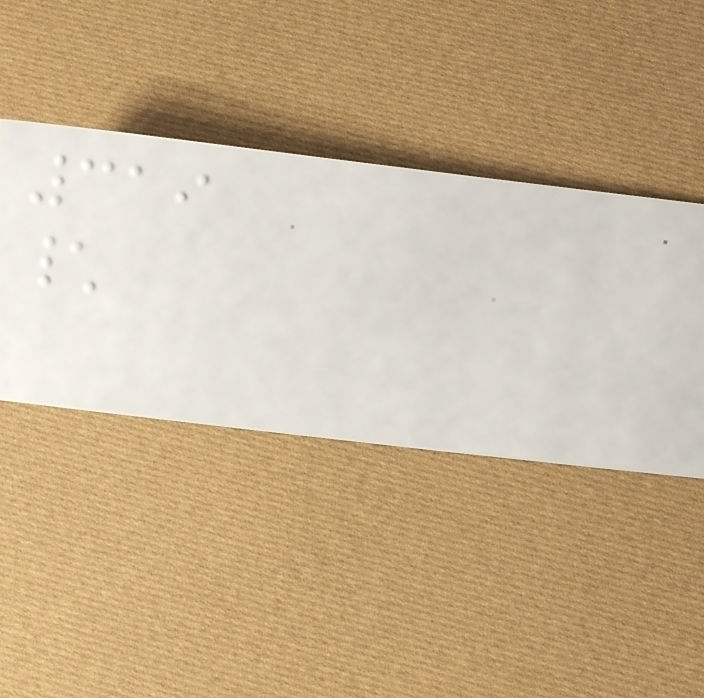319
\
